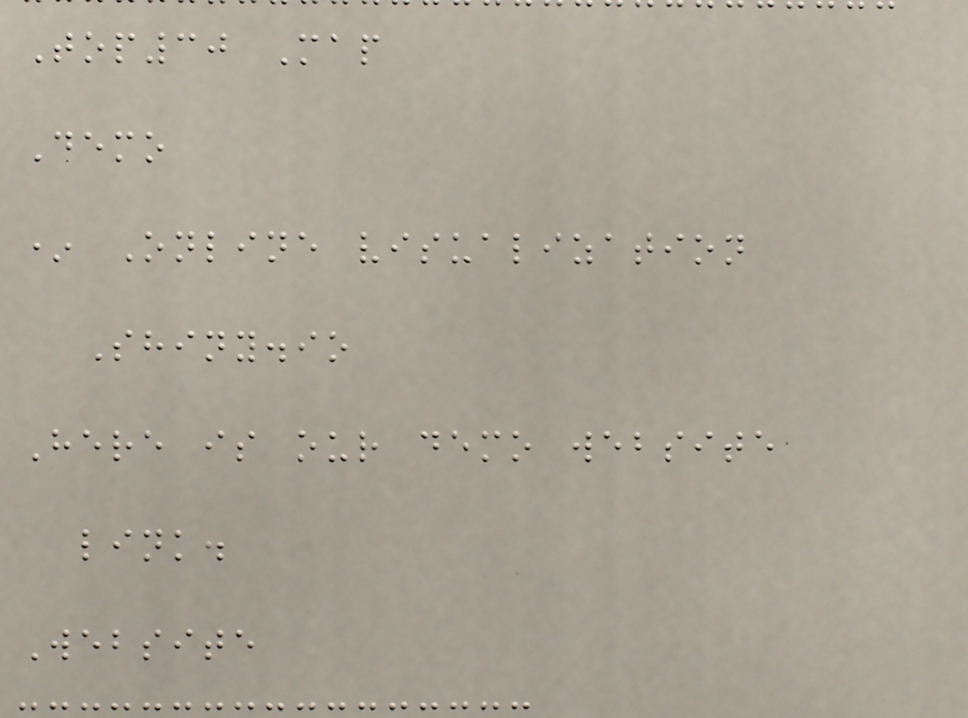Top30 Map
Demo
* Online visualization
Shiny.io
Here is our demo website
link.
Website
